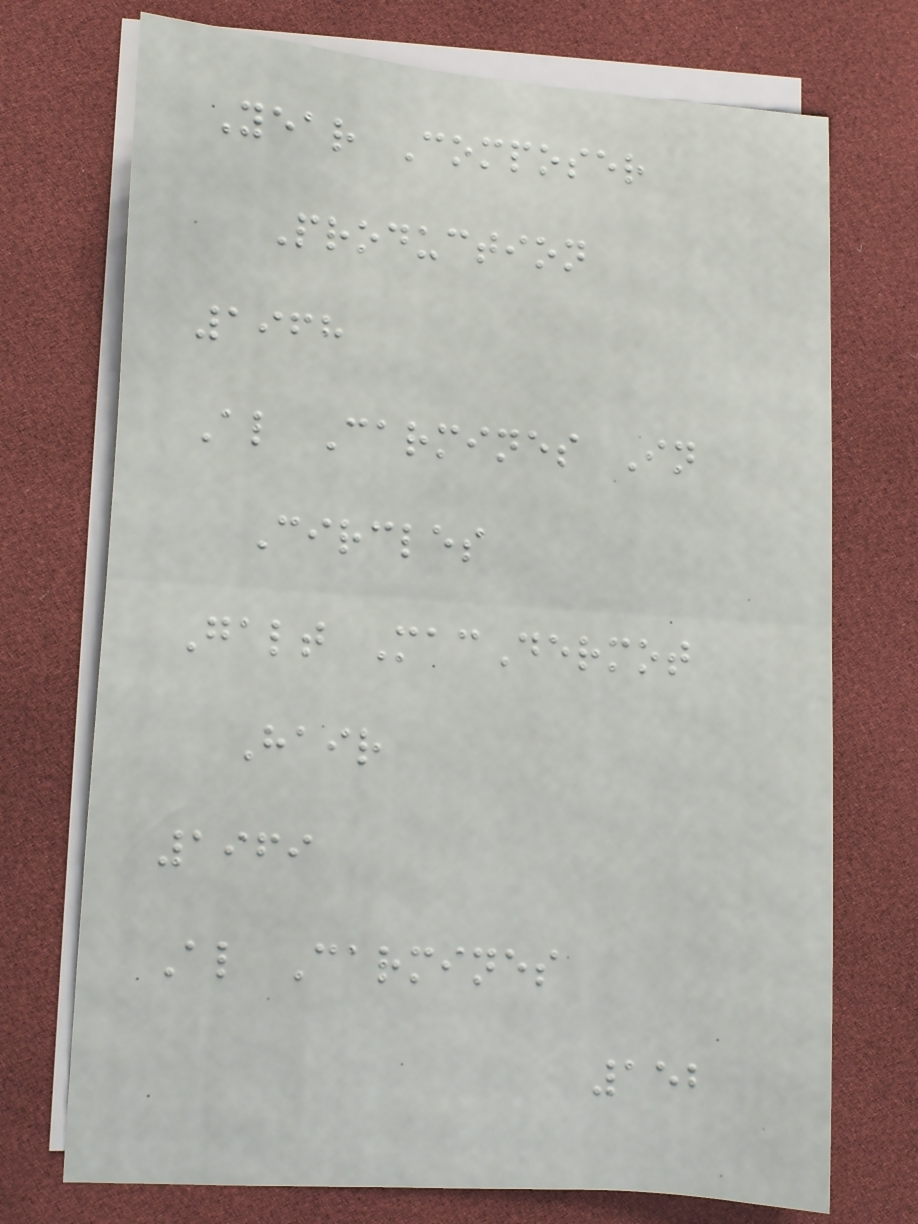Year Composer
Production
1968
Al Carmines In
Circles
Galt MacDermot
Hair
1969
Al Carmines
152
